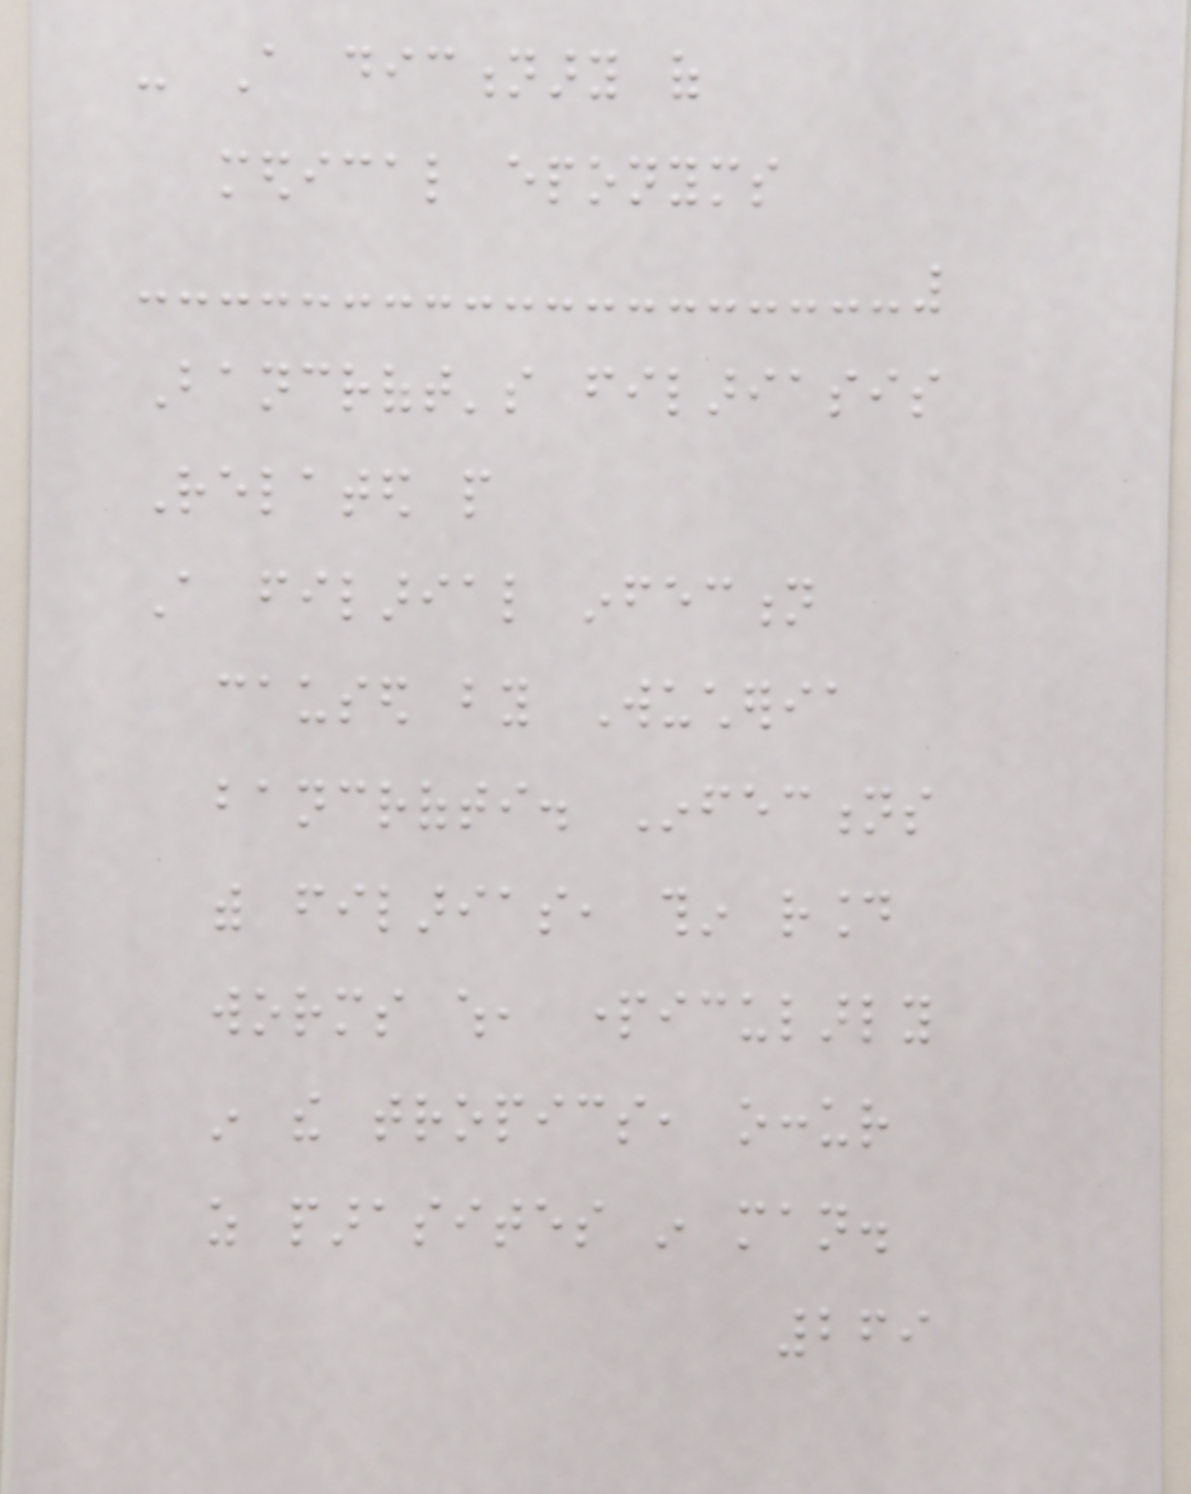- A dictionary of
medical eponyms
Bancroft's filariasis
Related people
A filarial infection
caused by Wucheria
bancrofti. Infections
with filarias, thin round
worms which, particularly
in the tropics, occur
as parasites in man.
269
